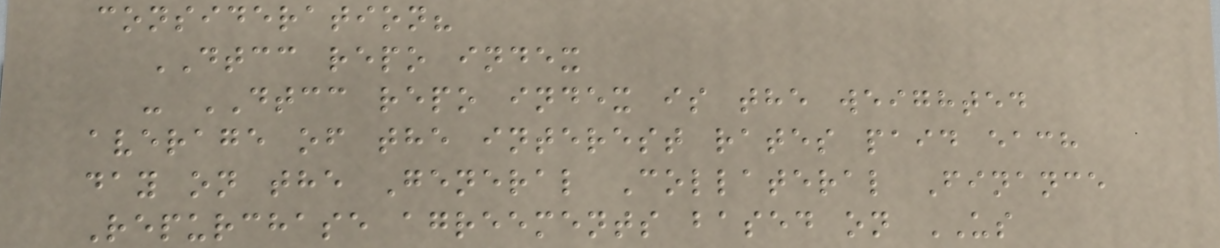consideration?
DTCC repo index
- DTCC repo index is the weighted
average of the interest rates paid each
day on the General Collateral Finance
Repurchase agreements based on US
